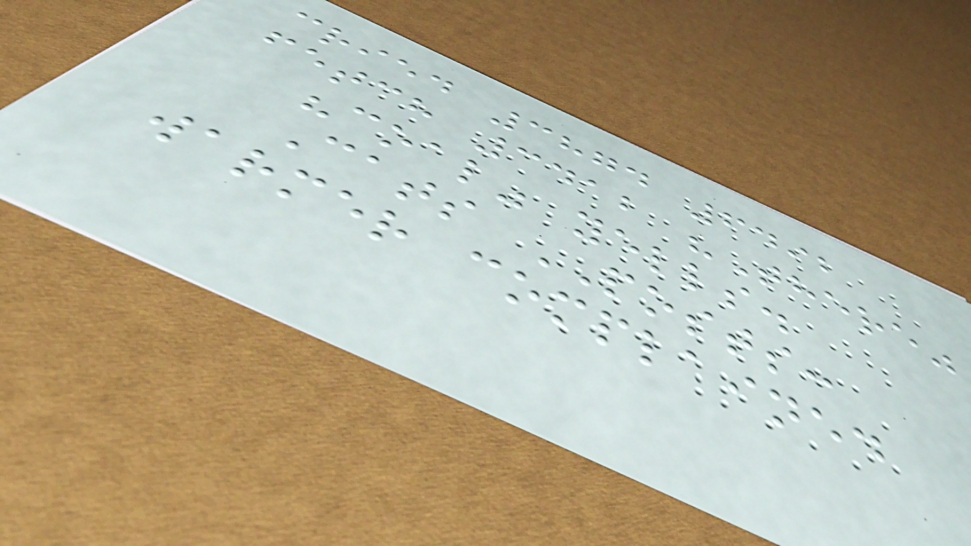cried 3874 6492
fetch 3412 "There"
"coal" yells.
Cats POSTS:
warmer complained
